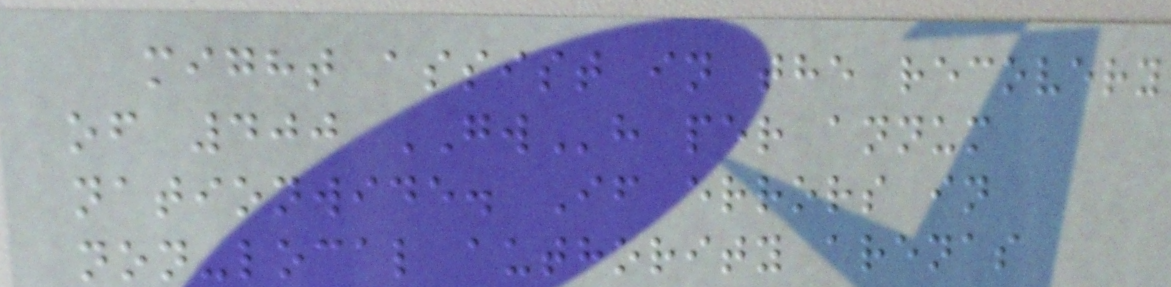might assist in the recovery
of 400 GWh per annum
nationwide. If errors in
non-local authority arenas
